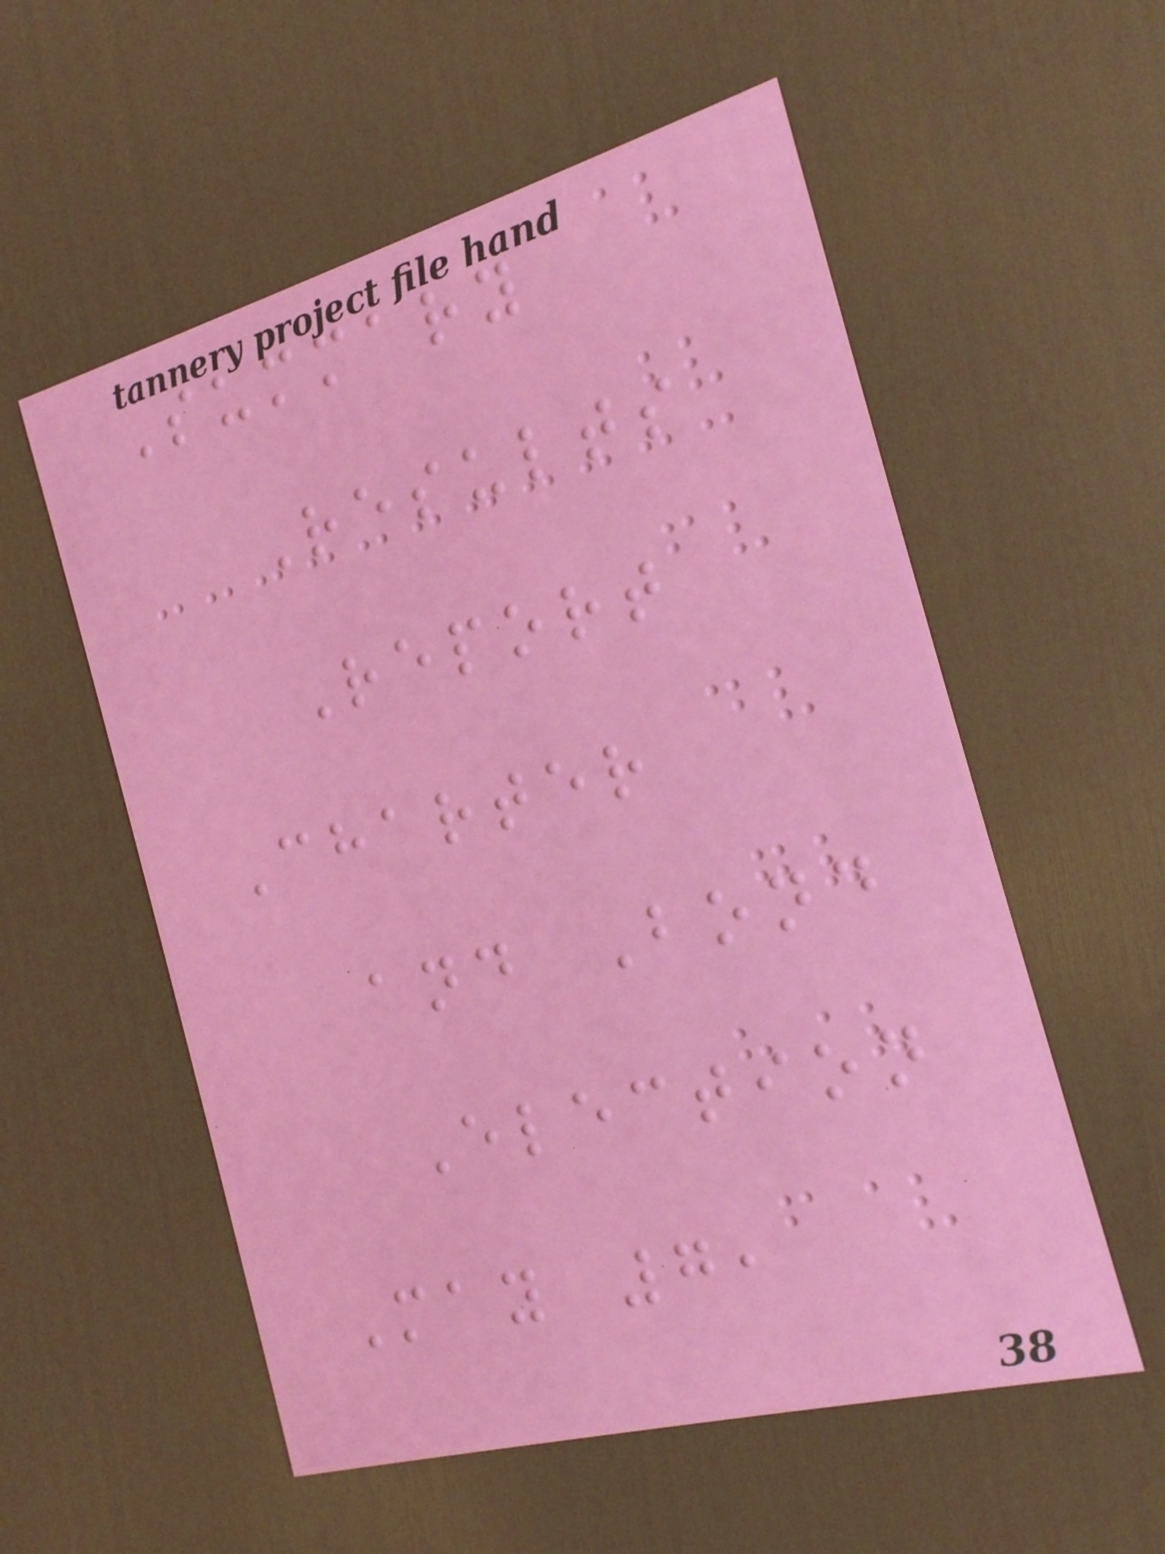Summary
Results
Report
Charter
and Bond
Election
May 7,
